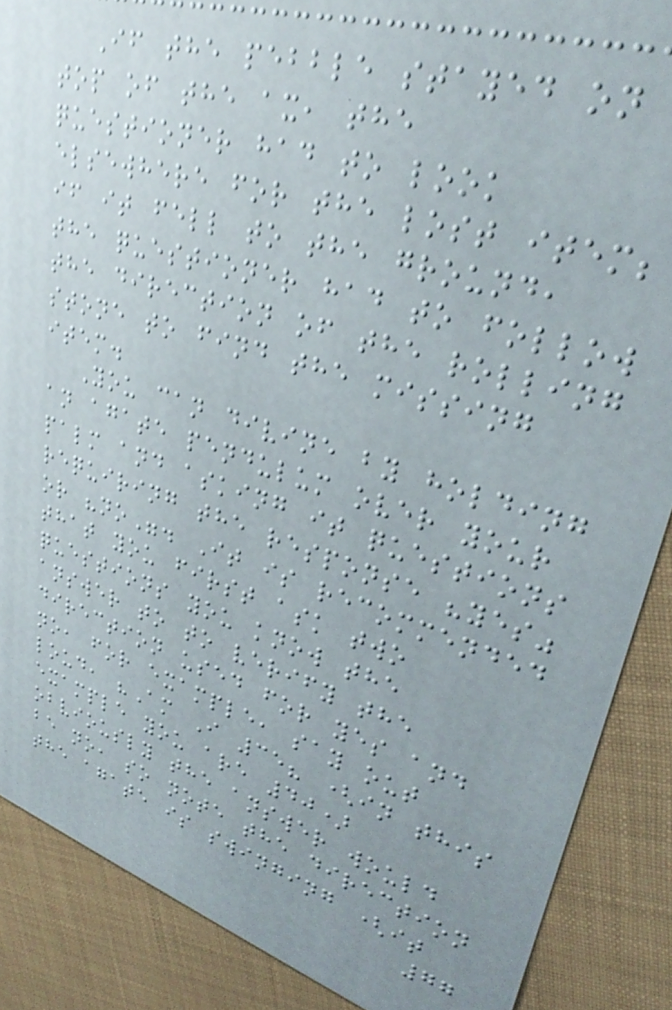If the pebble stayed on
top of the ax, the
questioner had to look
elsewhere for the lost item;
if it fell to the ground,
the questioner had to follow
the direction of the rolling
stone to find the missing
item.
You can divine by holding
an agate pendulum over your
palm and asking it questions
requiring the response "yes"
or "no". It is recommended
that you first ask two
questions you know the
answer to to verify the
direction used for yes and
no, for example, say out
loud, "Am I 35? (in this
example you are 40)
obviously the answer would
be no, so note the direction
the agate is swinging (it
77
